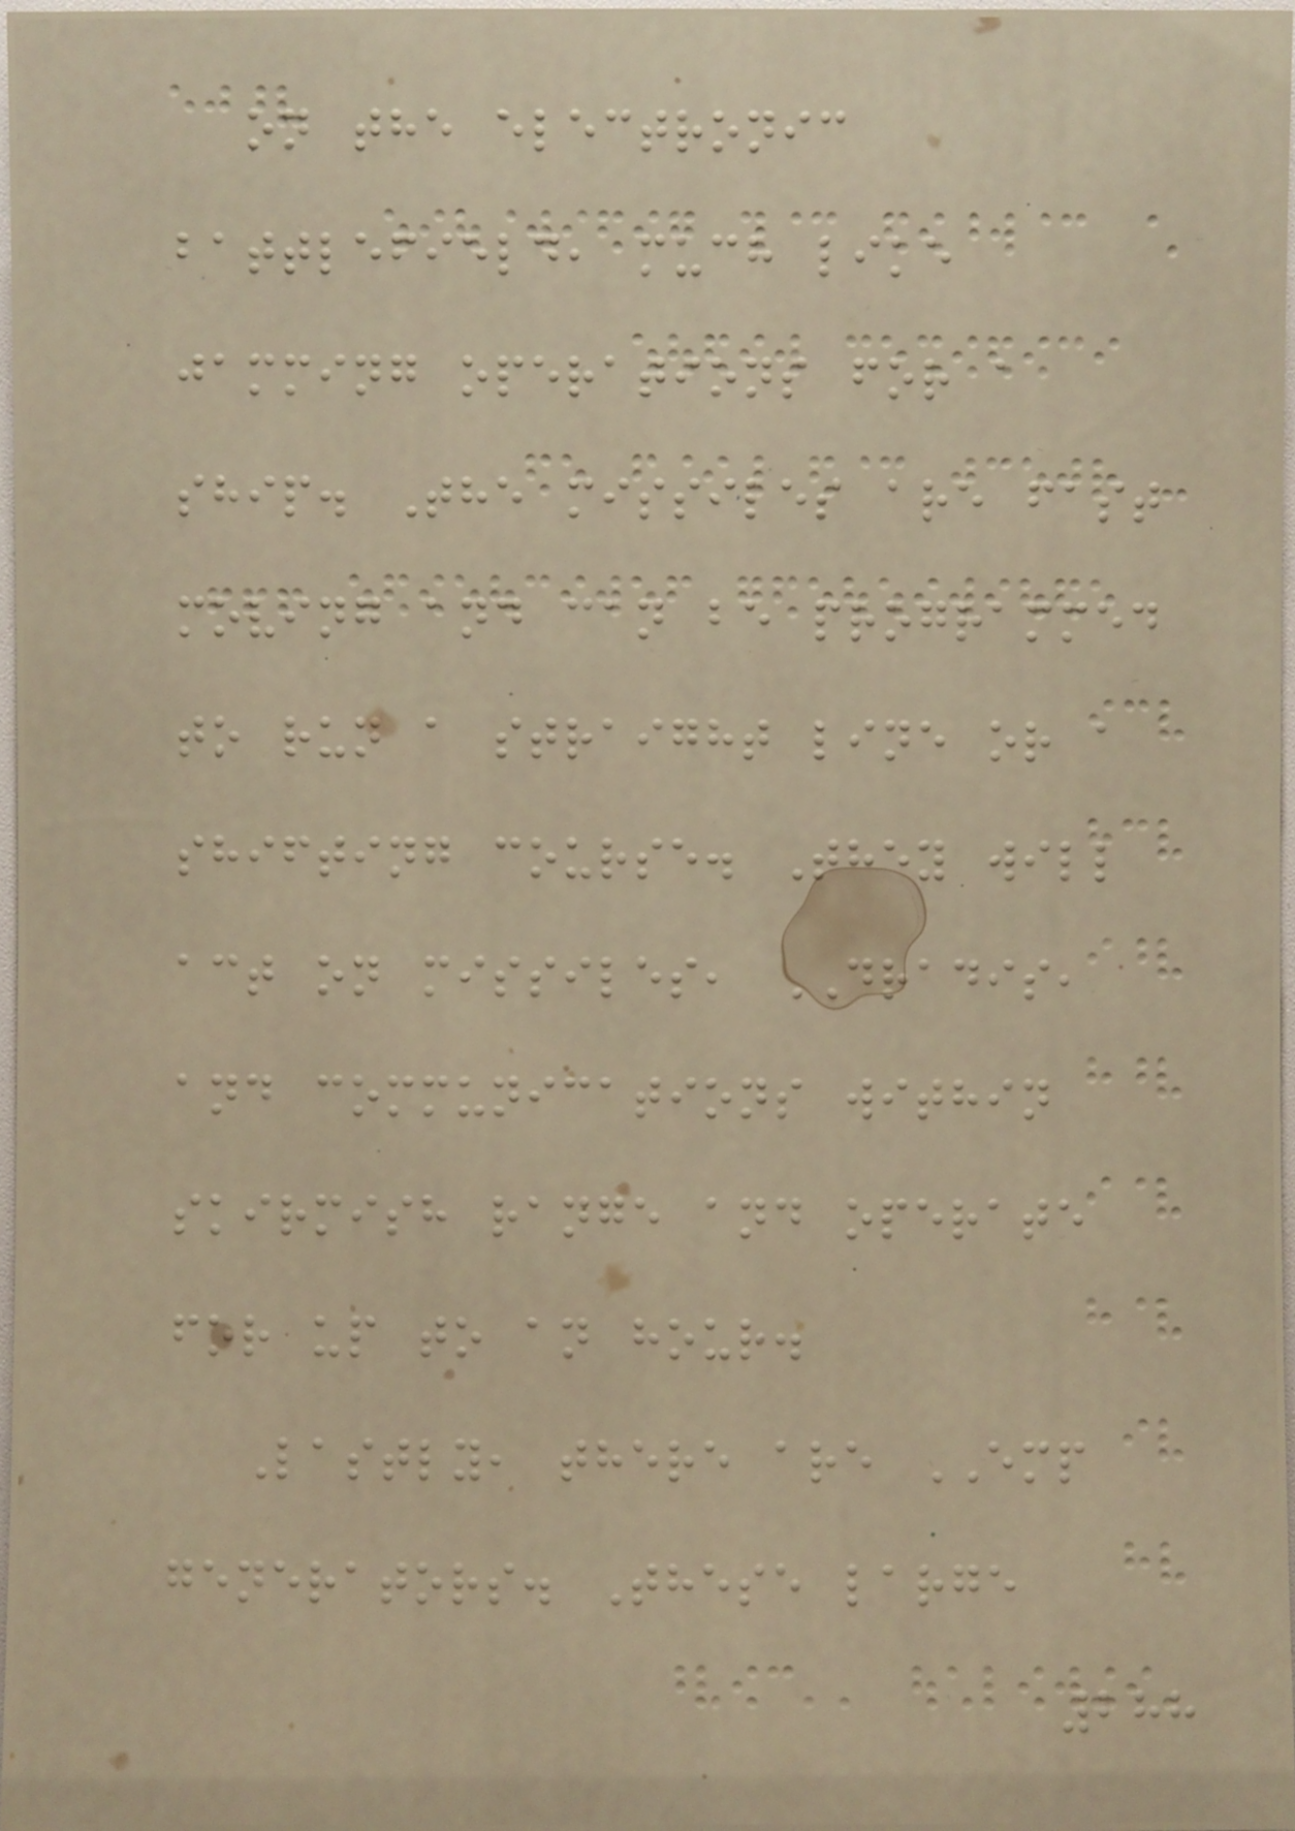on the electronic
battlefield, much like
jamming operations for a
ship. The missiles are fast
moving and can be programmed
to run a straight line or a
shifting course. They will
act on missiles, DRADIS,
and communications within
skirmish range and operate
for up to an hour.
Lastly, there are EMP
generators. These large
288
